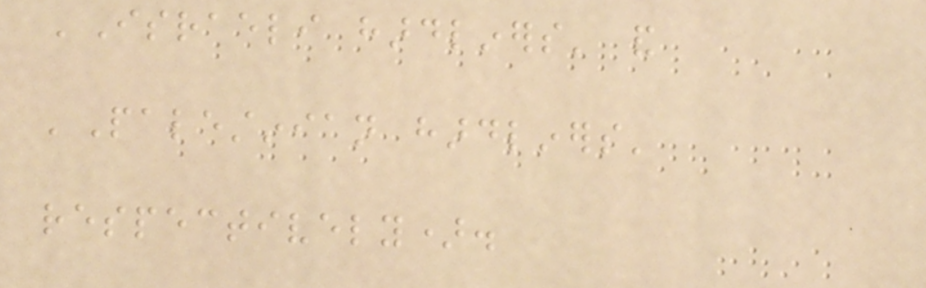'Israeli hardliners' and
'Palestinian hardliners'
respectively).
